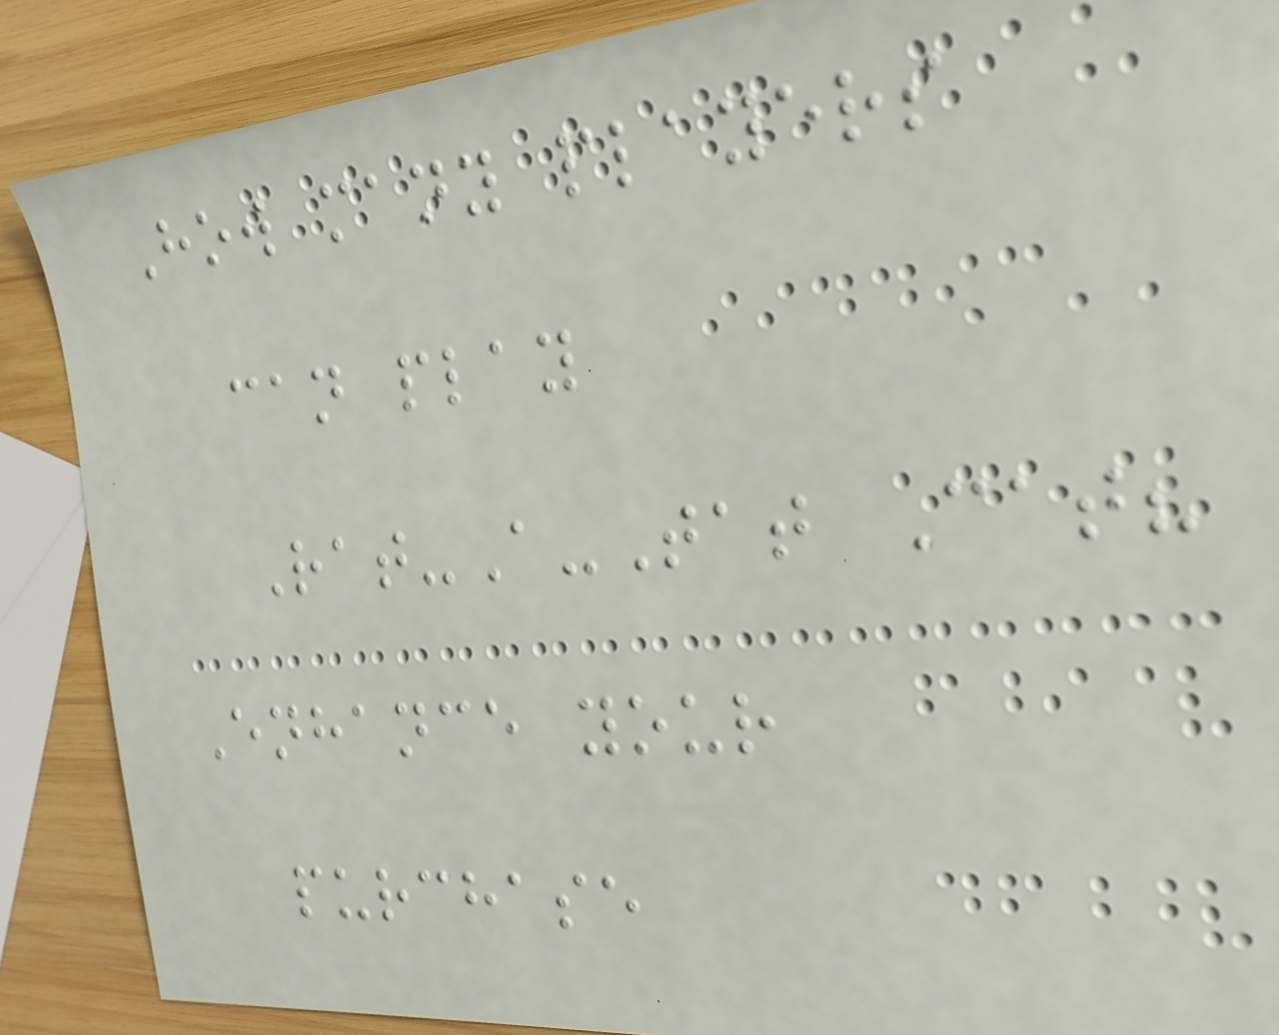How many players
can play
Rat-A-Tat Cat?
Enhance your
purchase
